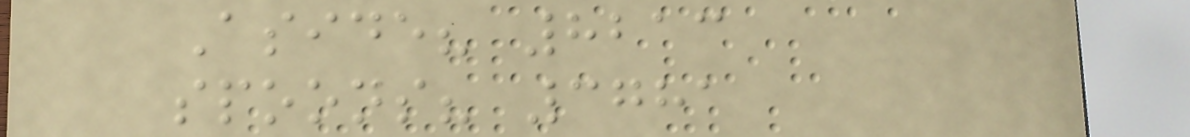Aside? 8213
spoons? 3781
